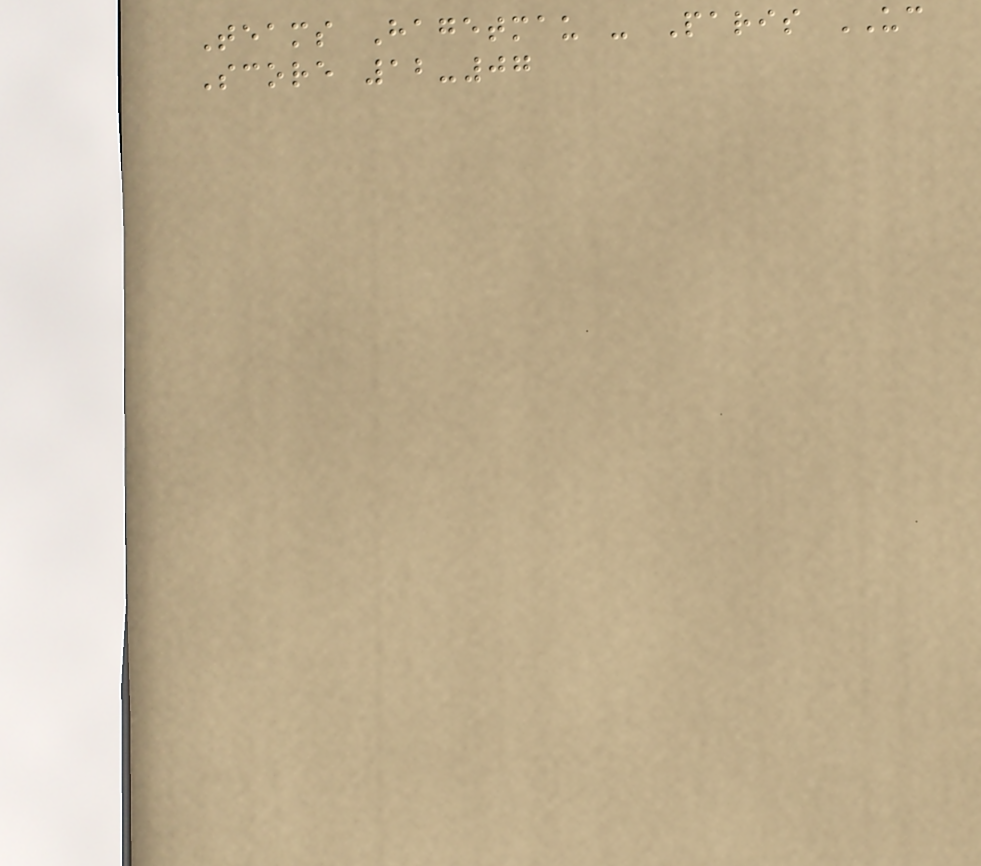Teams Hagetmau - Paris UC
Score 12-07
